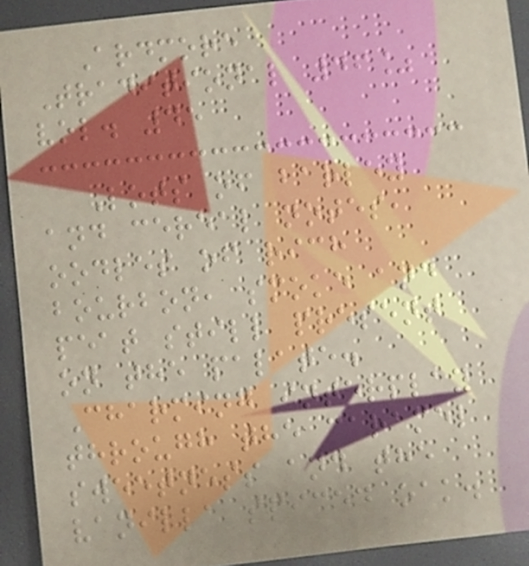Ardmore
Traditional 46%
vol. 45
Lots of barley
and cereal notes,
oodles of rich
bourbon, smoke and
peat still present
on the palate.
Charming interplay
through the caramel
sweetness and the
vanilla spiced oak.
